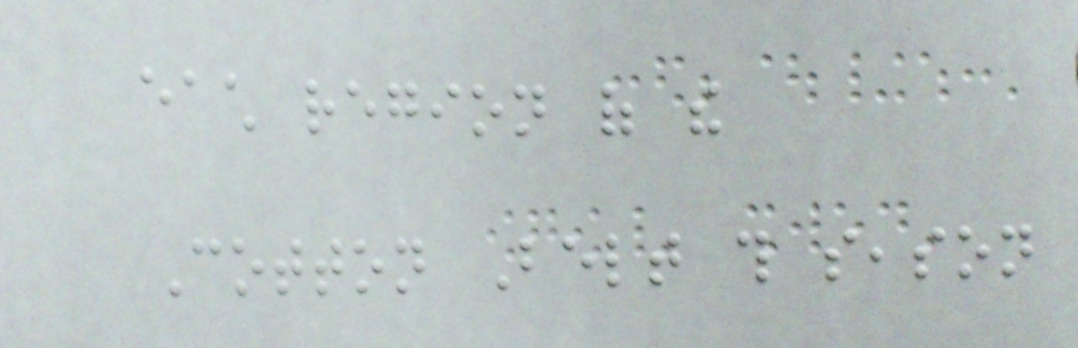each region of the
Cotton Belt this season
